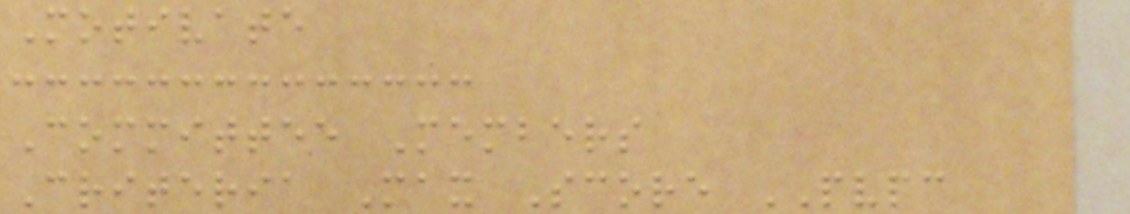Motivate
Committee Members
Criteria Max Score PVPC
